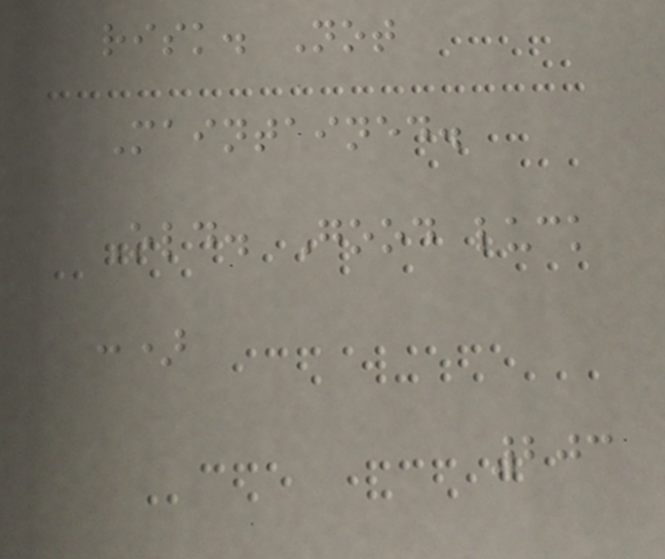risk. Not
Maintained.
Old. Good luck
:)
203
